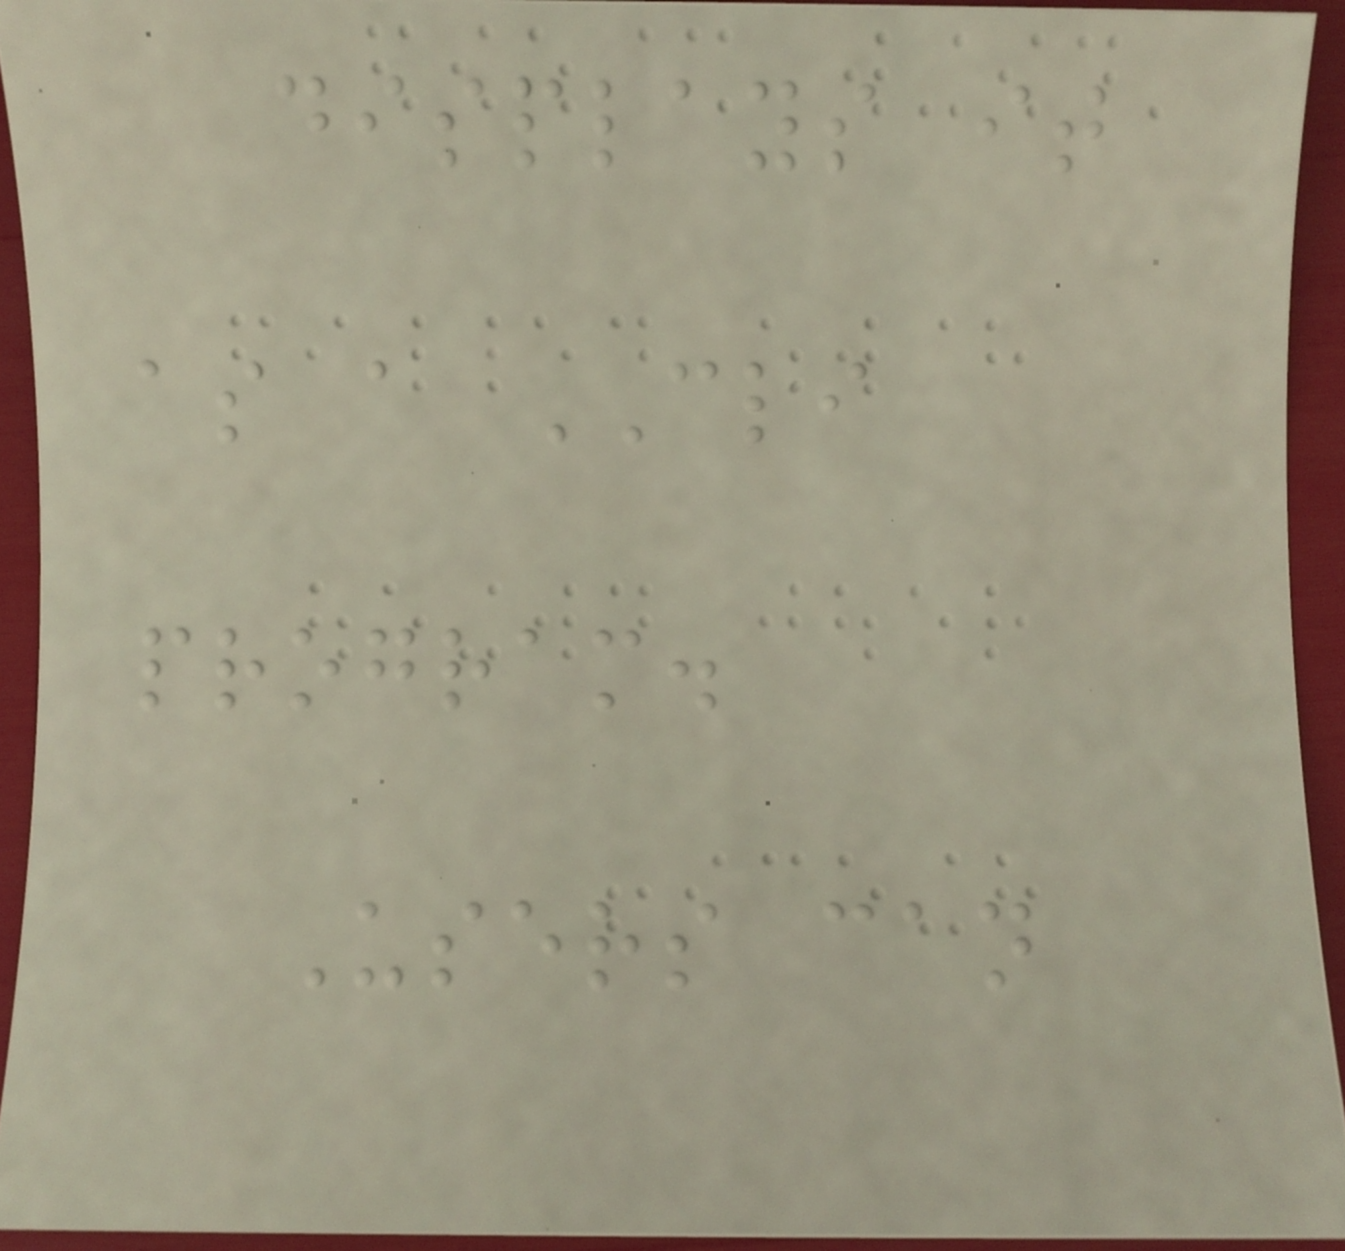displays it
as a CLI
program.
Users can
